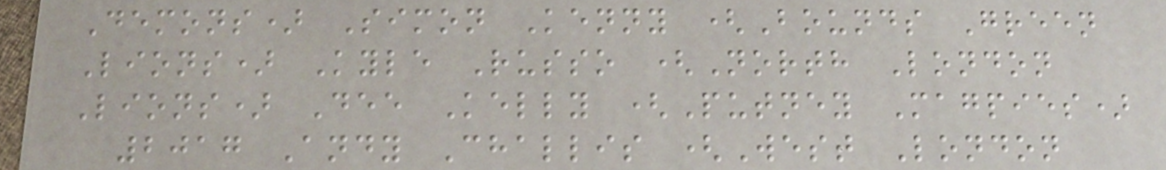Demons) Simon Kenny (Bounds Green
Lions) Kyle Russo (North London
Lions) Dee Kelly (Putney Magpies)
2017 Andy Challis (West London
